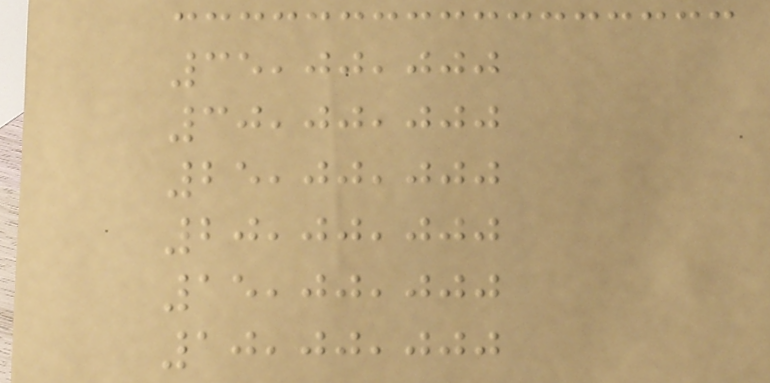35,00,000
30,00,000
25,00,000
20,00,000
15,00,000
10,00,000
